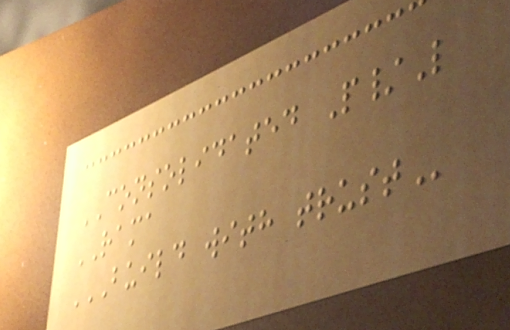CONSOLIDATED P/L
RAMA
BUILD WITH TRUST
